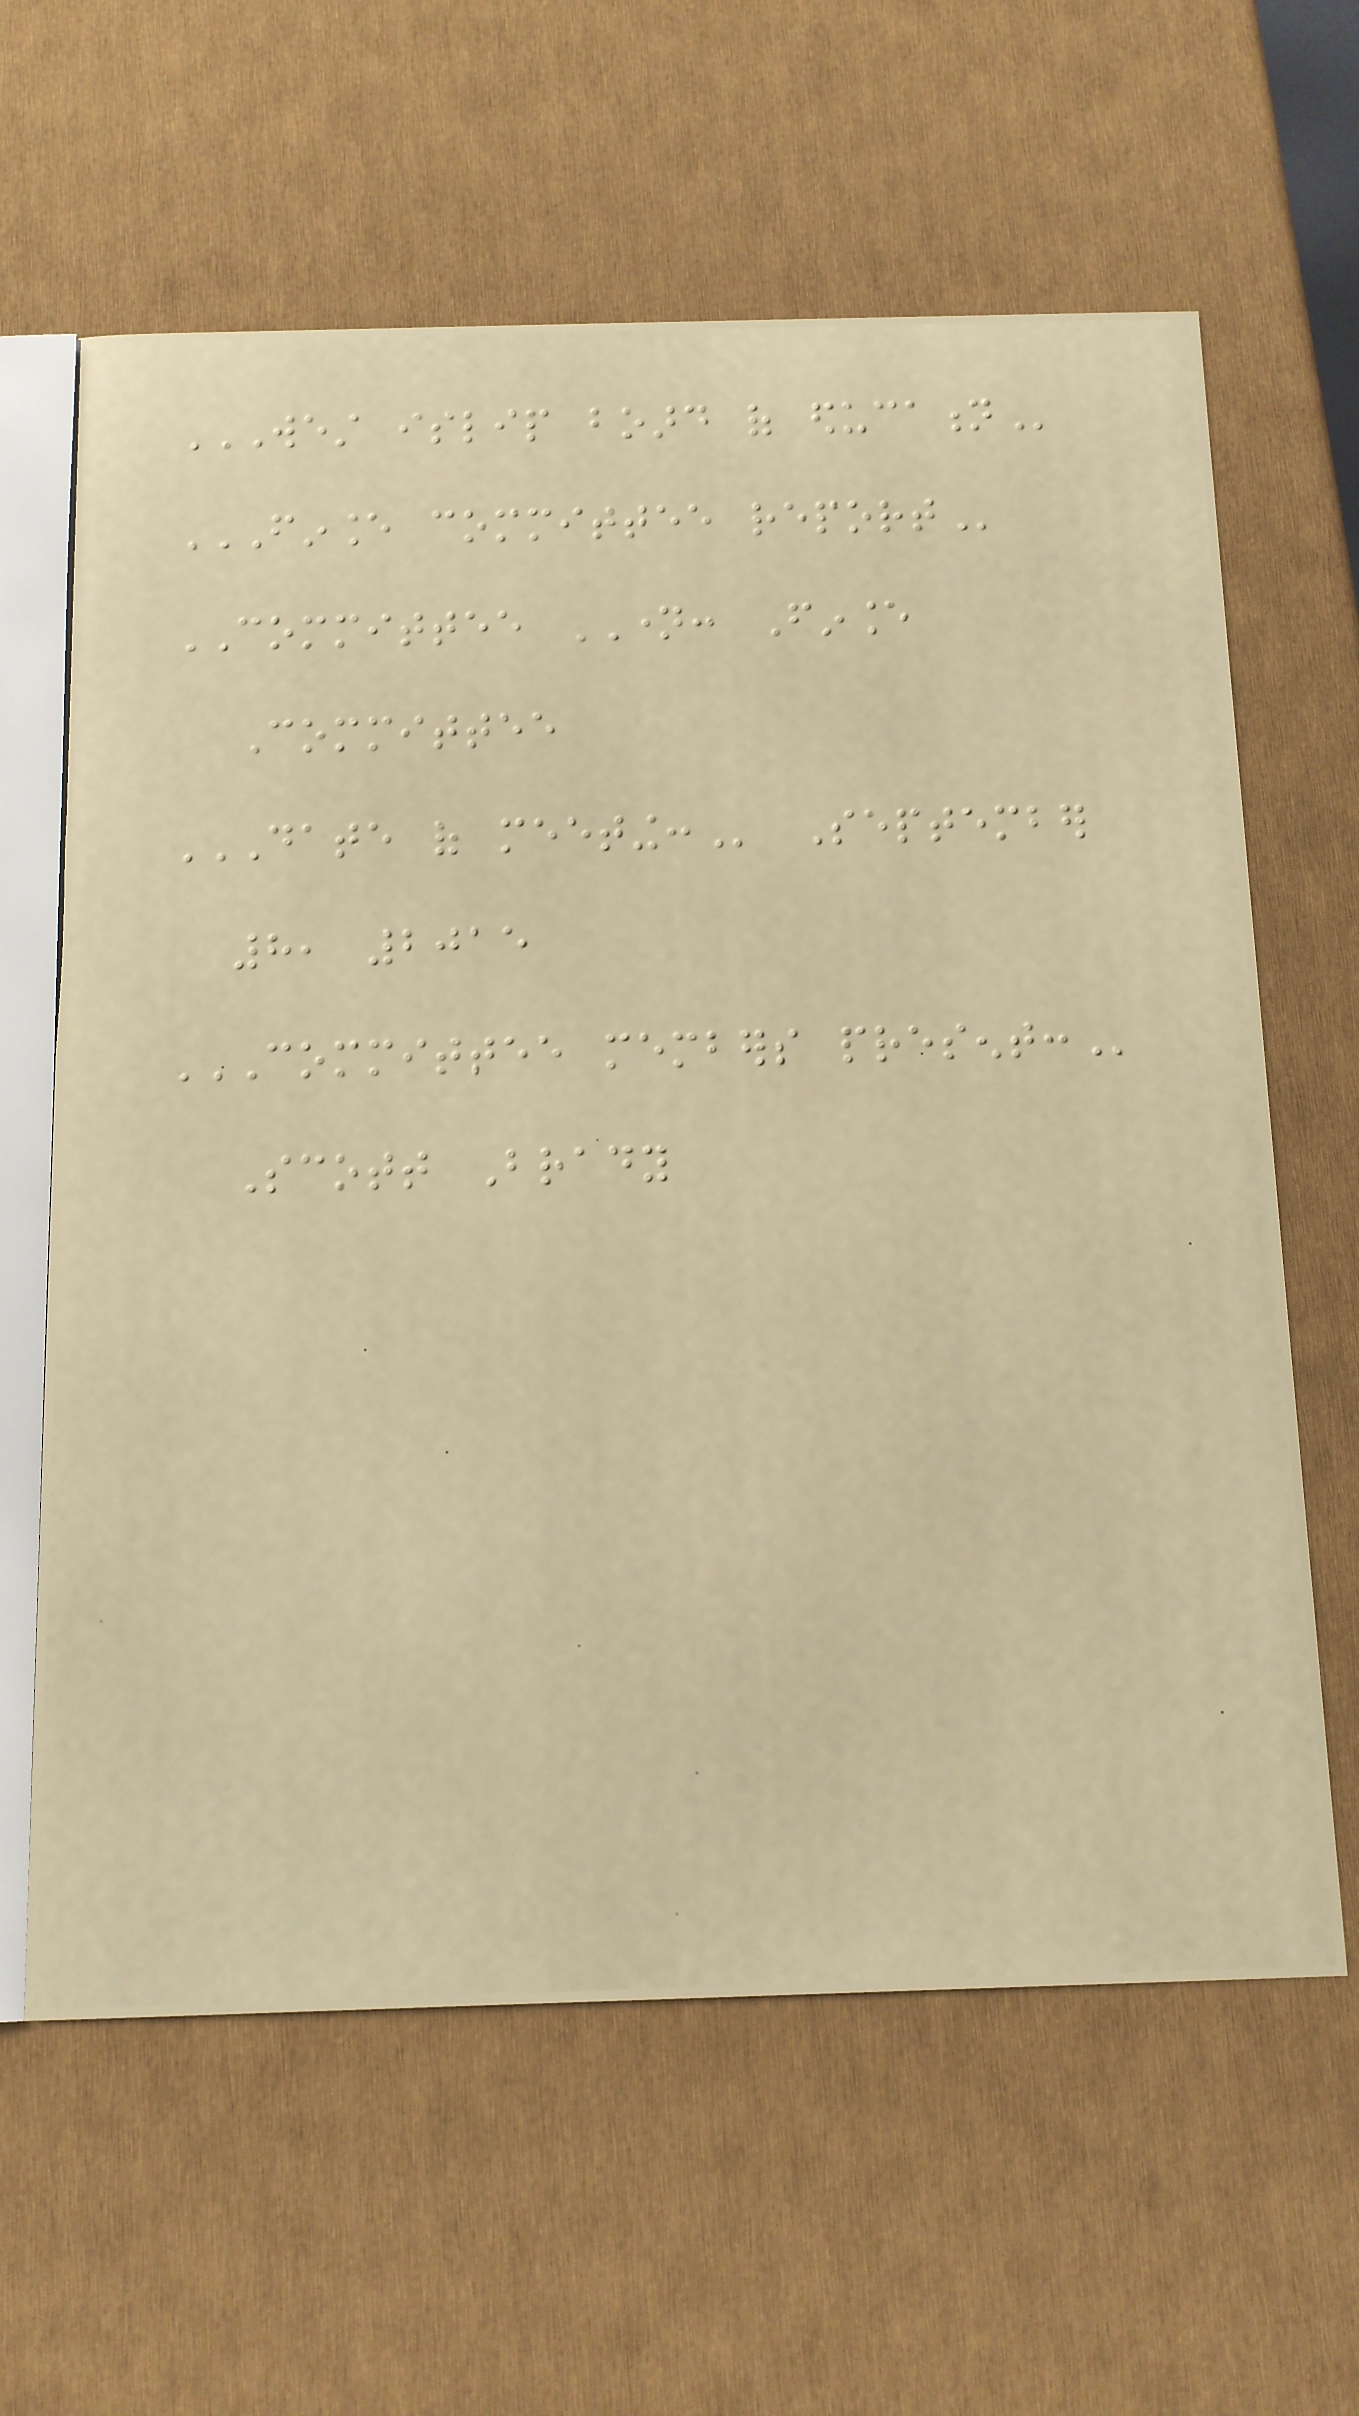WEST ISLIP BOARD OF EDUCATION
FINANCE COMMITTEE REPORT
COMMITTEE NAME: Finance
Committee
DATE OF MEETING: September
8, 2015
COMMITTEE MEMBERS PRESENT:
Scott Brady
